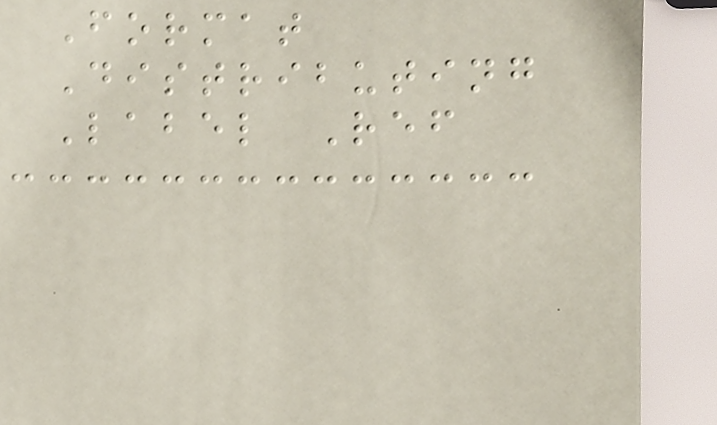Format
Distributing
Label Ref
